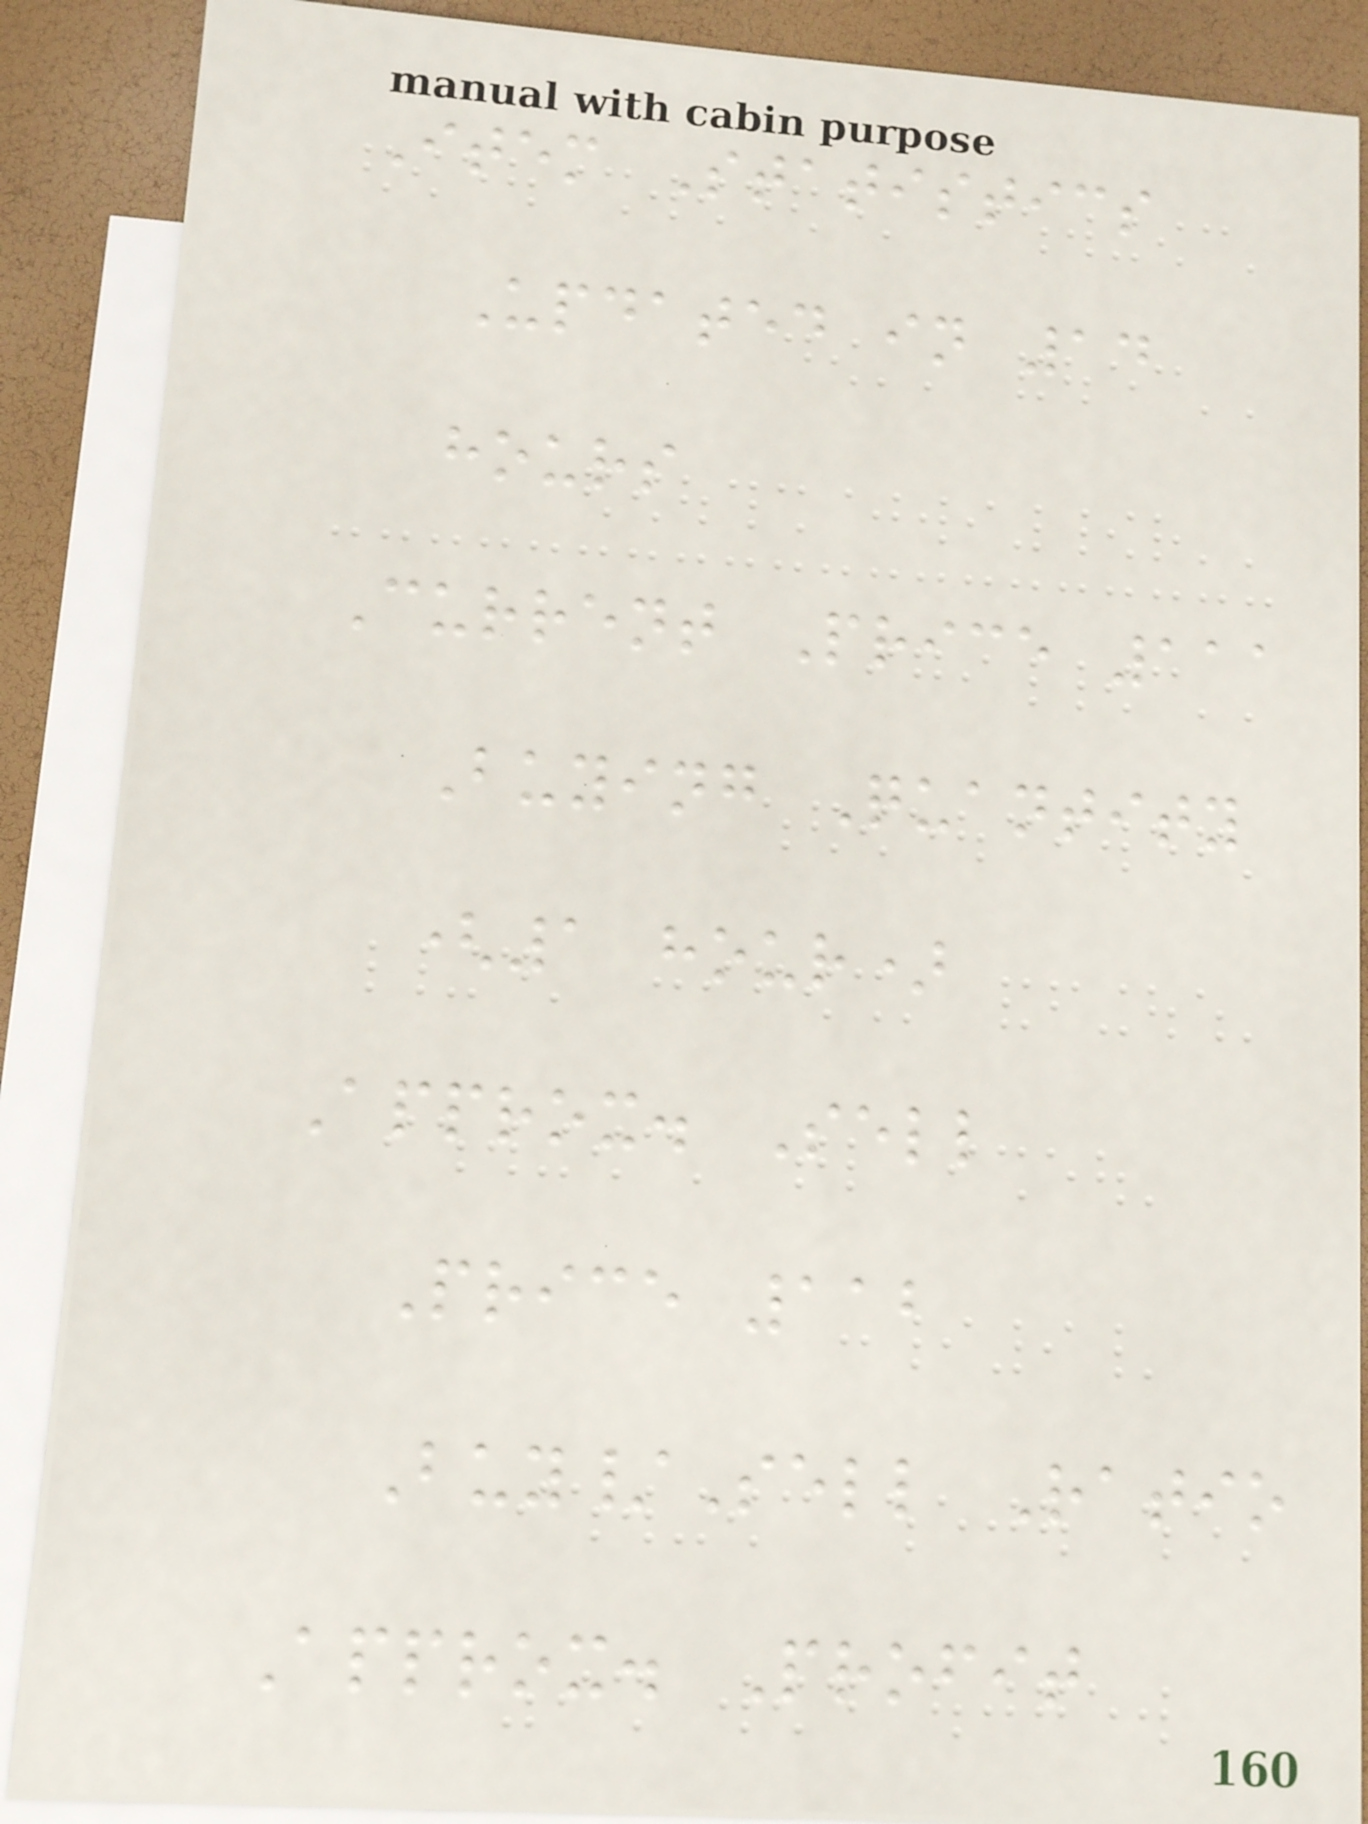Item Statistics
Updated in 14
hours
Current Price 111
Buying Quantity
(1 hour)
Approx. Sell
Price 112
Buy/Sell Ratio
Approx. Profit
